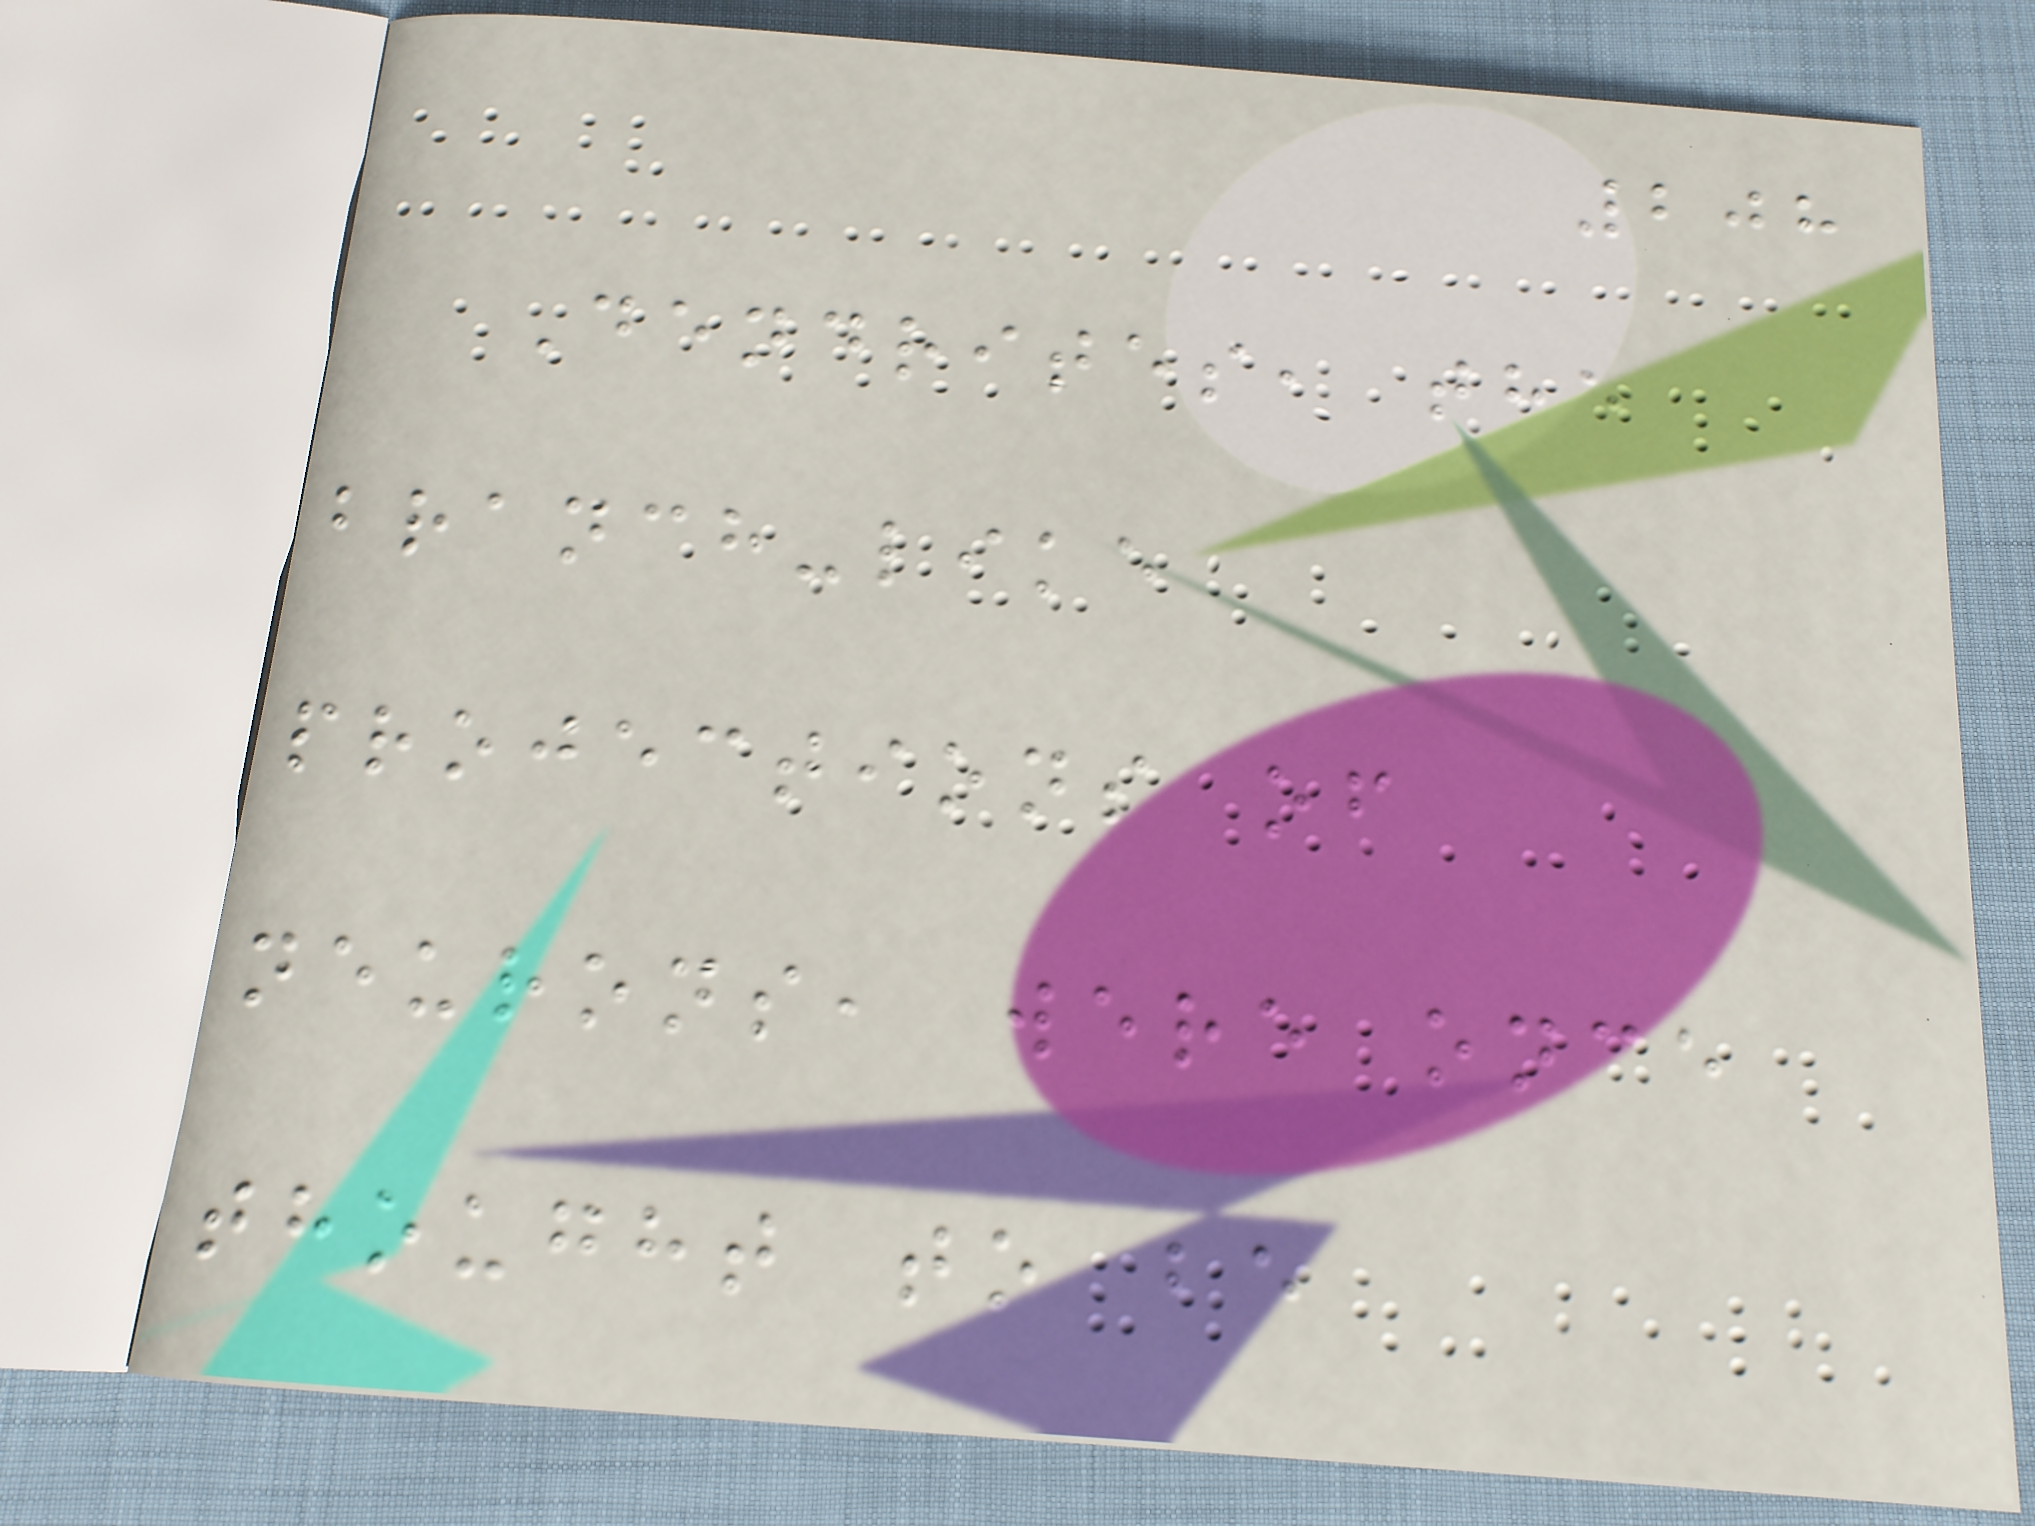208
Dendrites, the
branch-like
projections of
neurons, were once
thought to be
